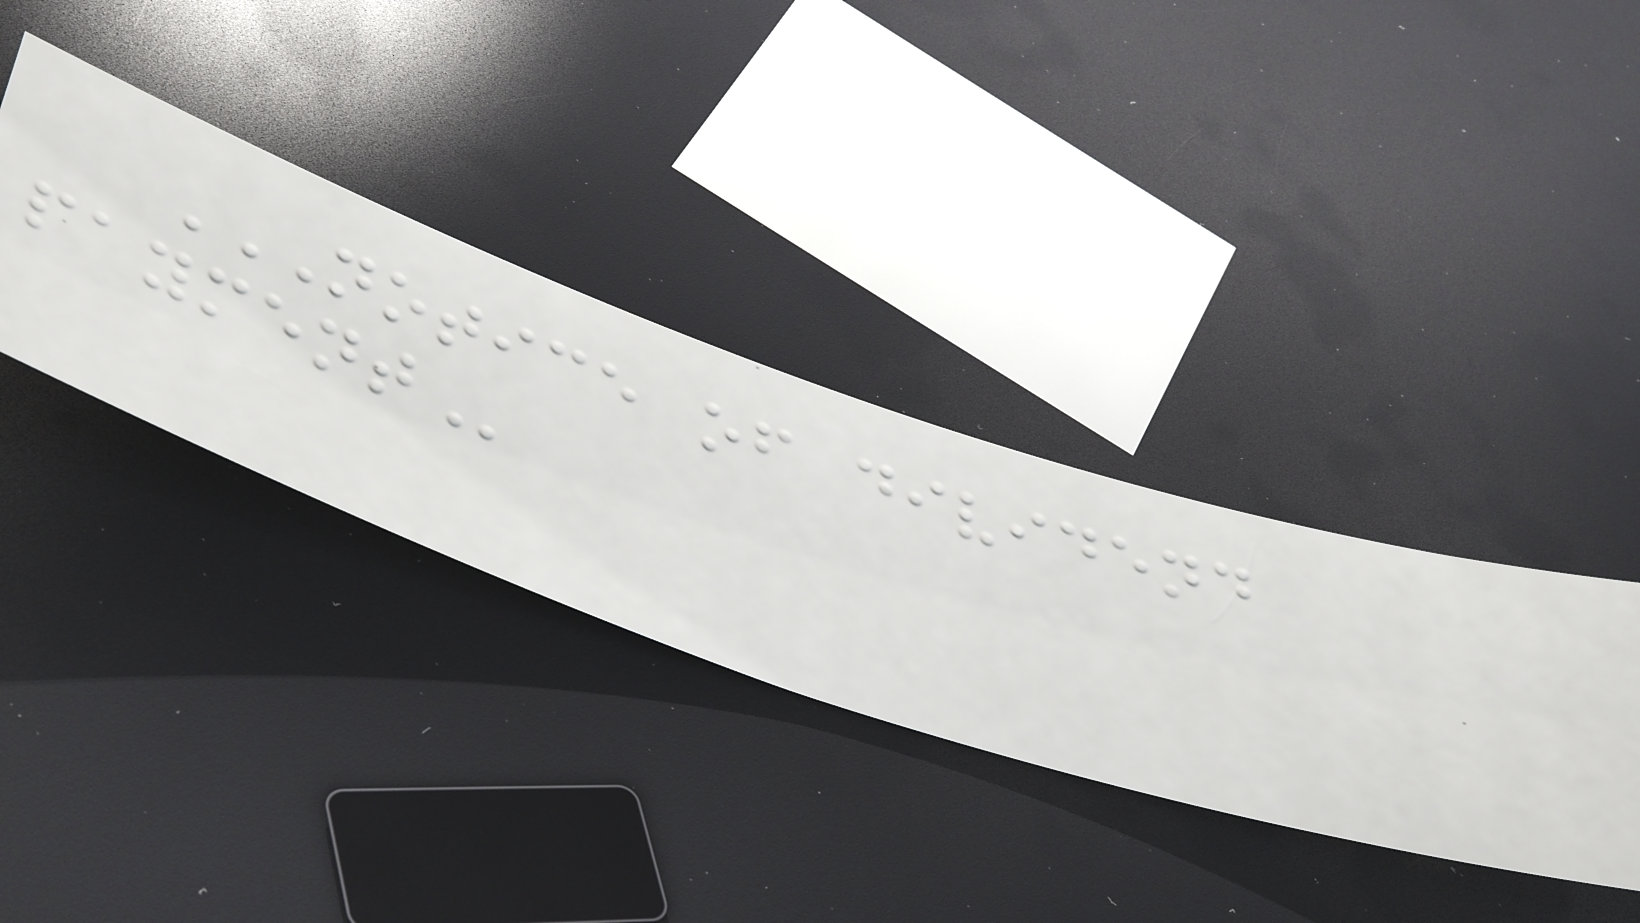NOTICE OF DIVIDEND
PAYMENT
